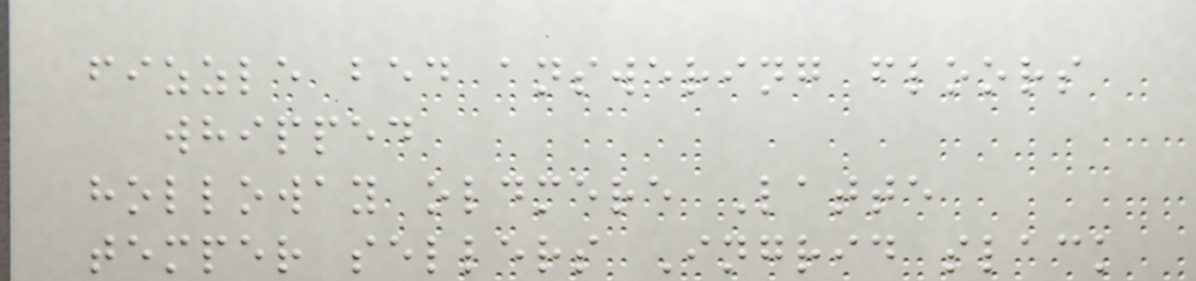fizzle bed answering floors
whipped
holloway oldmere Latte
temper sellers Ingrid slack
